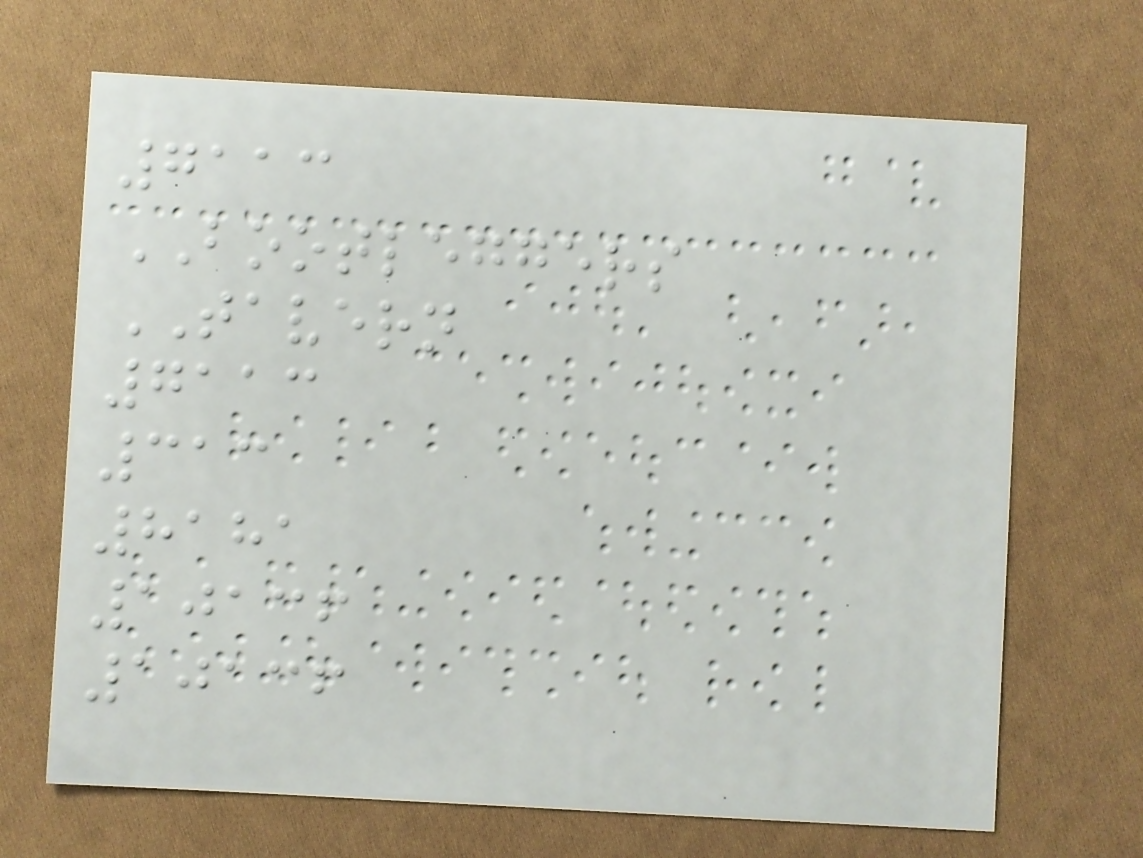7113
BOOTLEGGERS
TAVERN
7113
313
8181
10136
10136
